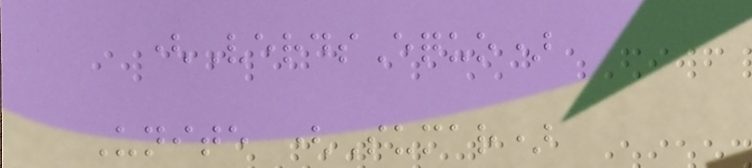(VerdsEquo)
Unite (Sumar)
